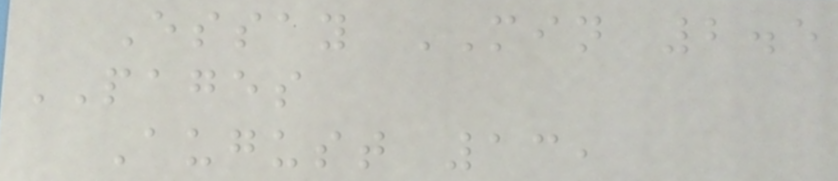Essay MIN 2.5
PAGES
August 13,
